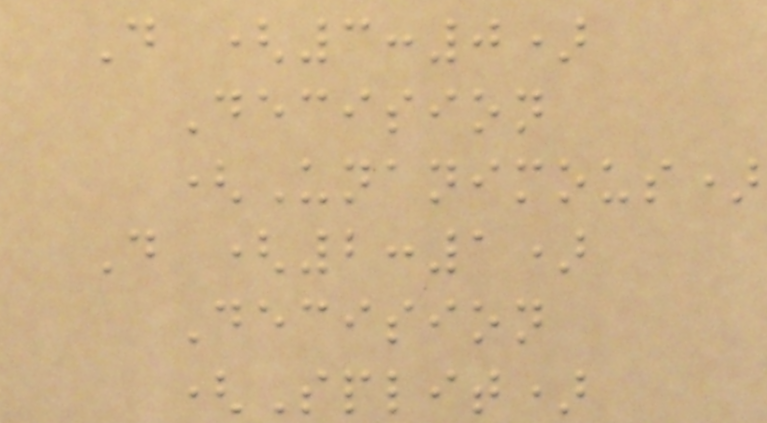D (3:0)
Decision
(Unanimous)
D (2:1)
Decision
(Split)
